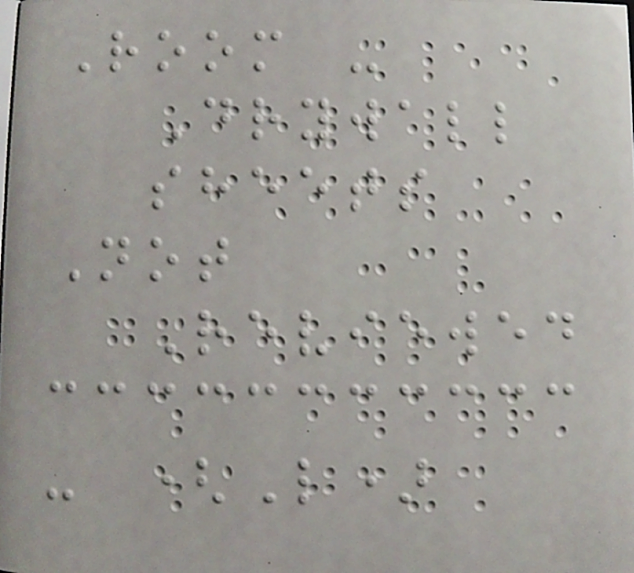Room -
Drywall
sheets
Not
Reviewed
- (L)
